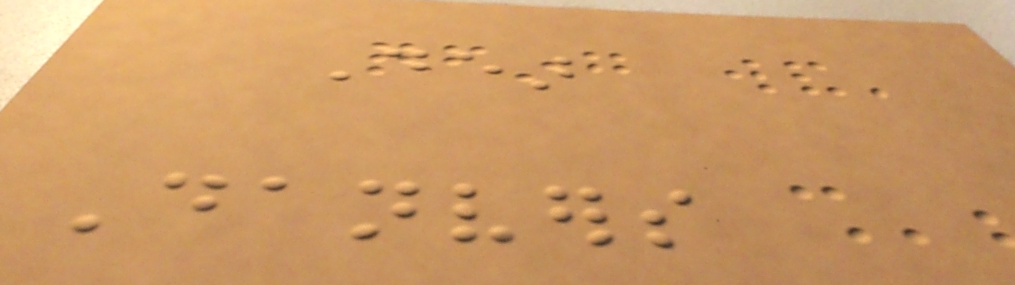Dear
Danvers
